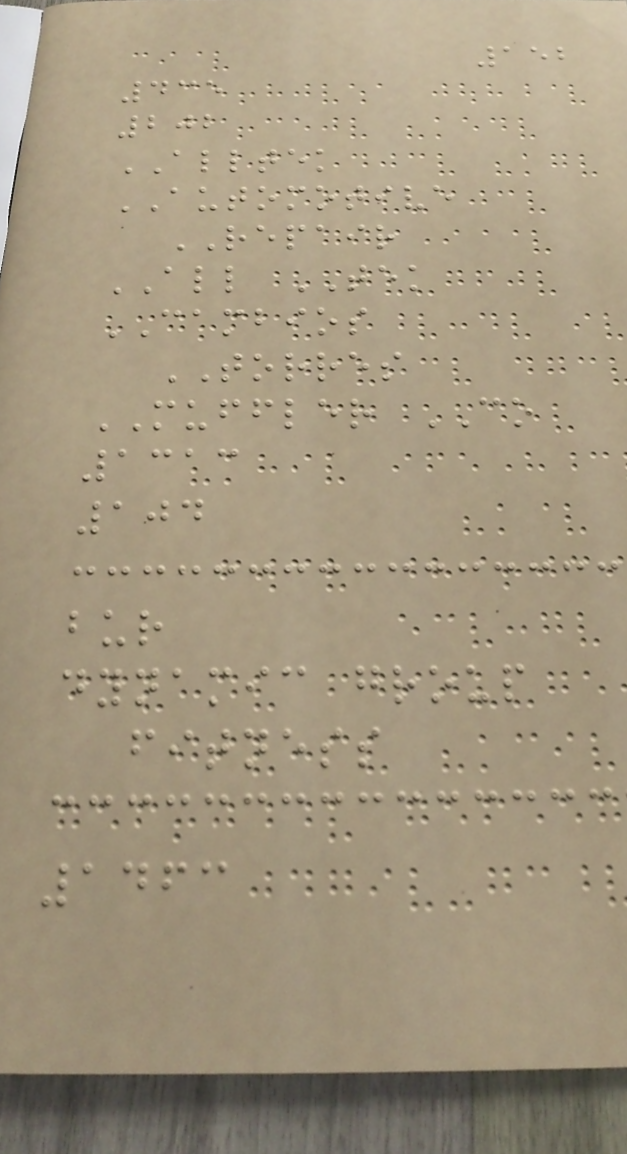152
435
202
ALLTEK
AUTOMOTIVE
REPAIR
ALL TEK
CAMBIOS
TORRES
MUFFLER CO
1313
104
bur
dynamic group
fitness
1463
